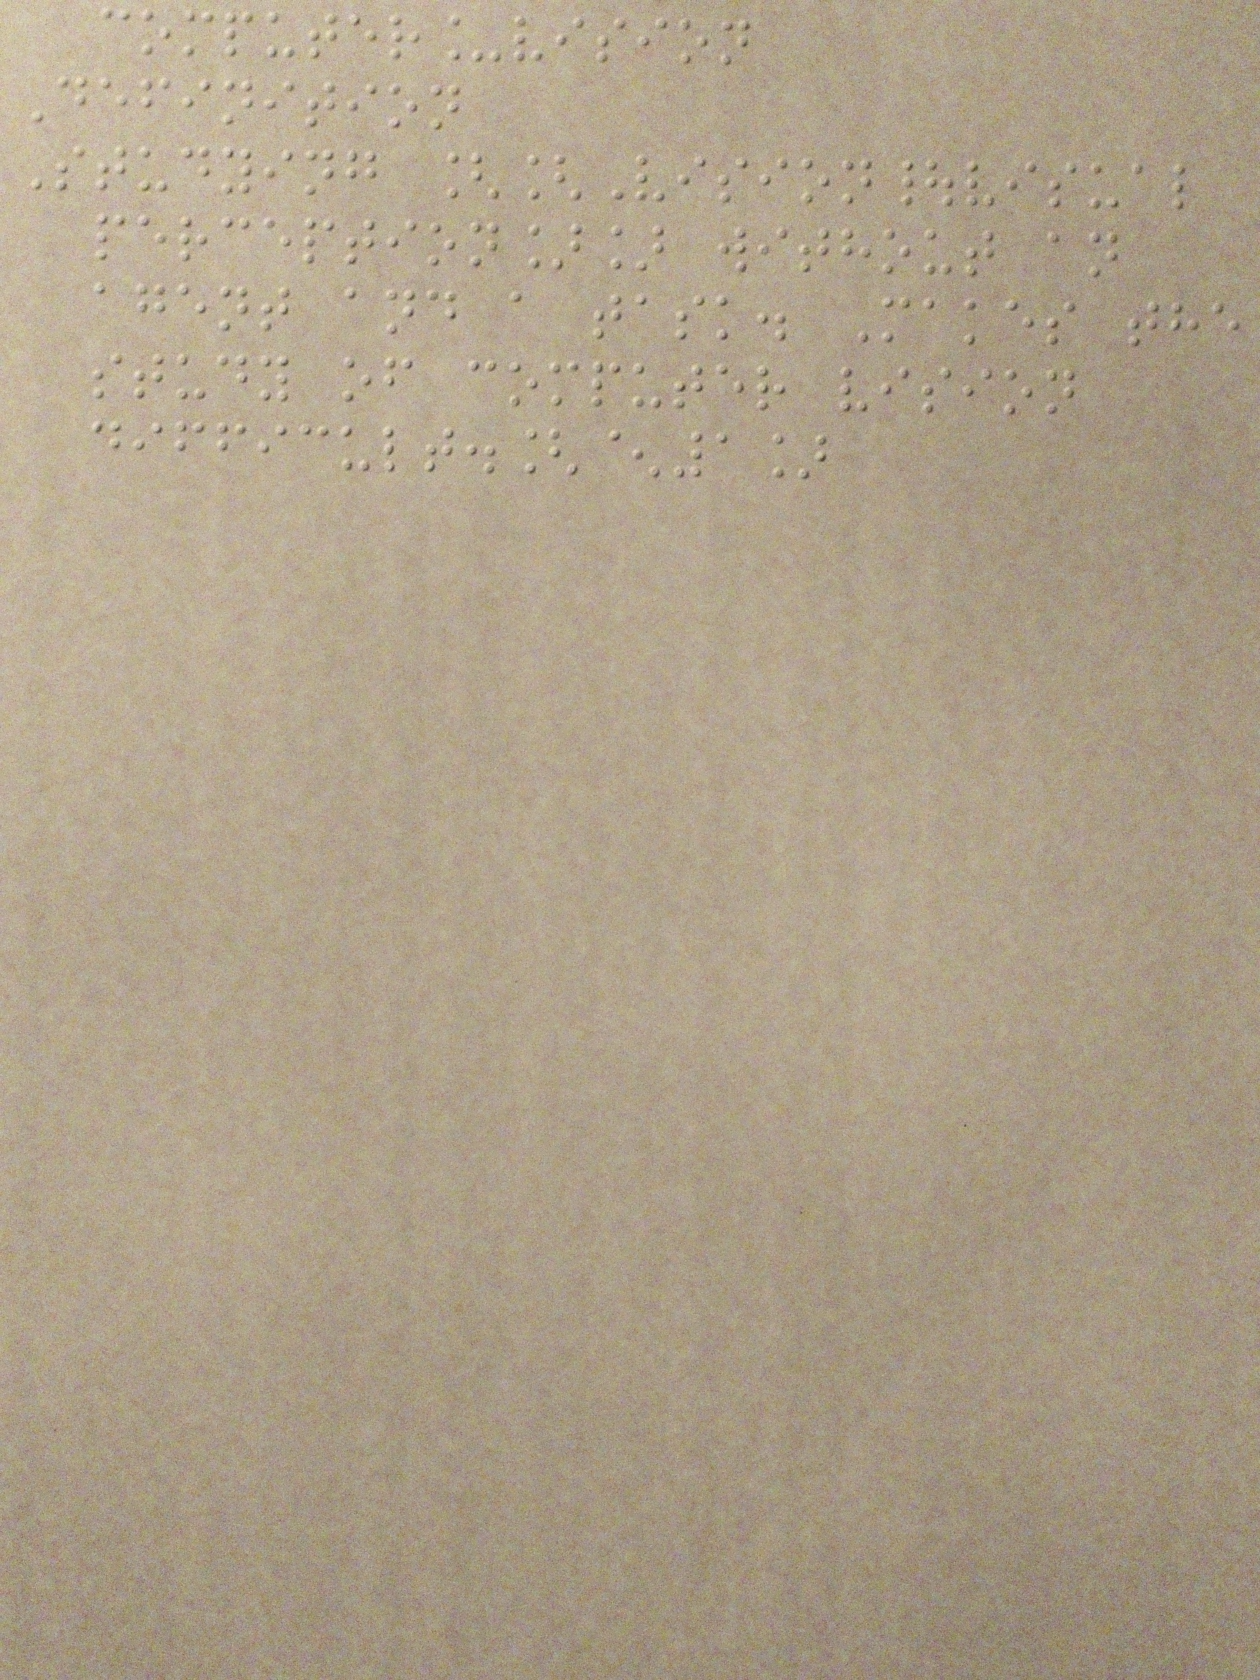computer_vision
Definition
Studying [[Vision|visual
perception]] without an
agent and a task. Makes the
study of computer vision
difficult.[^1]
